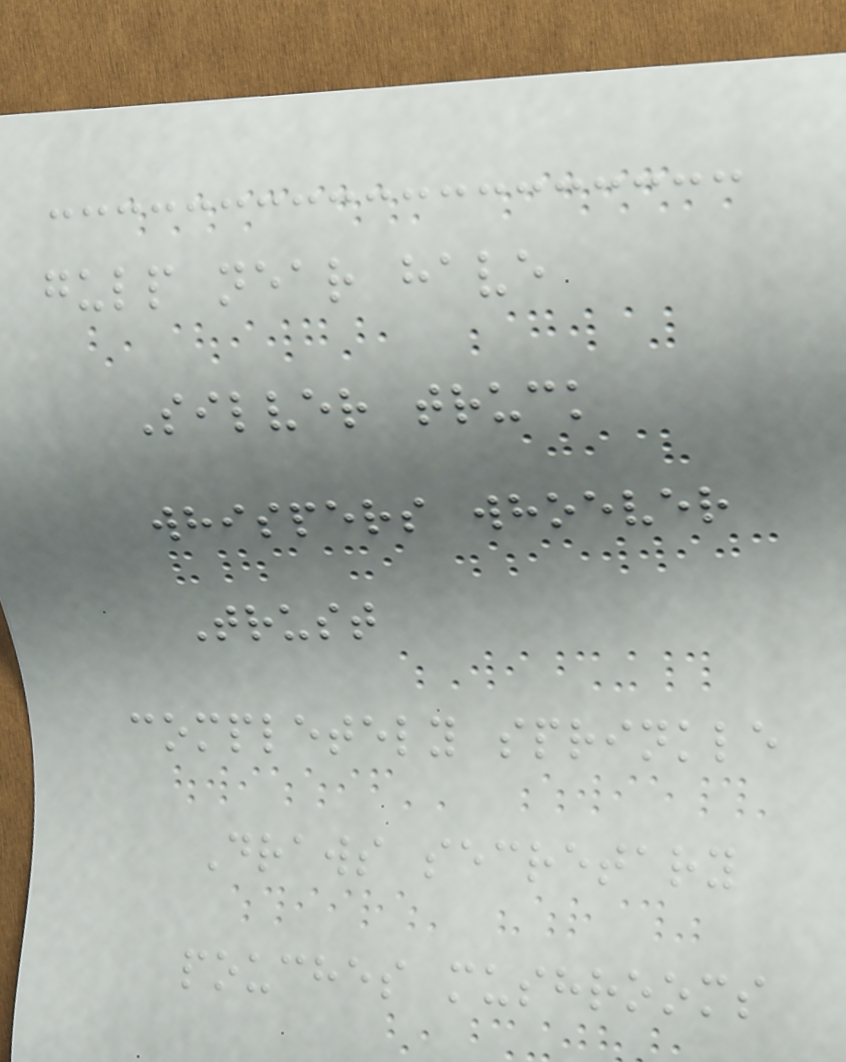gulp near have
Silver truck
whispers whoever
Trust
completely sprinkle
Draws secretary
pouches mushrooms
